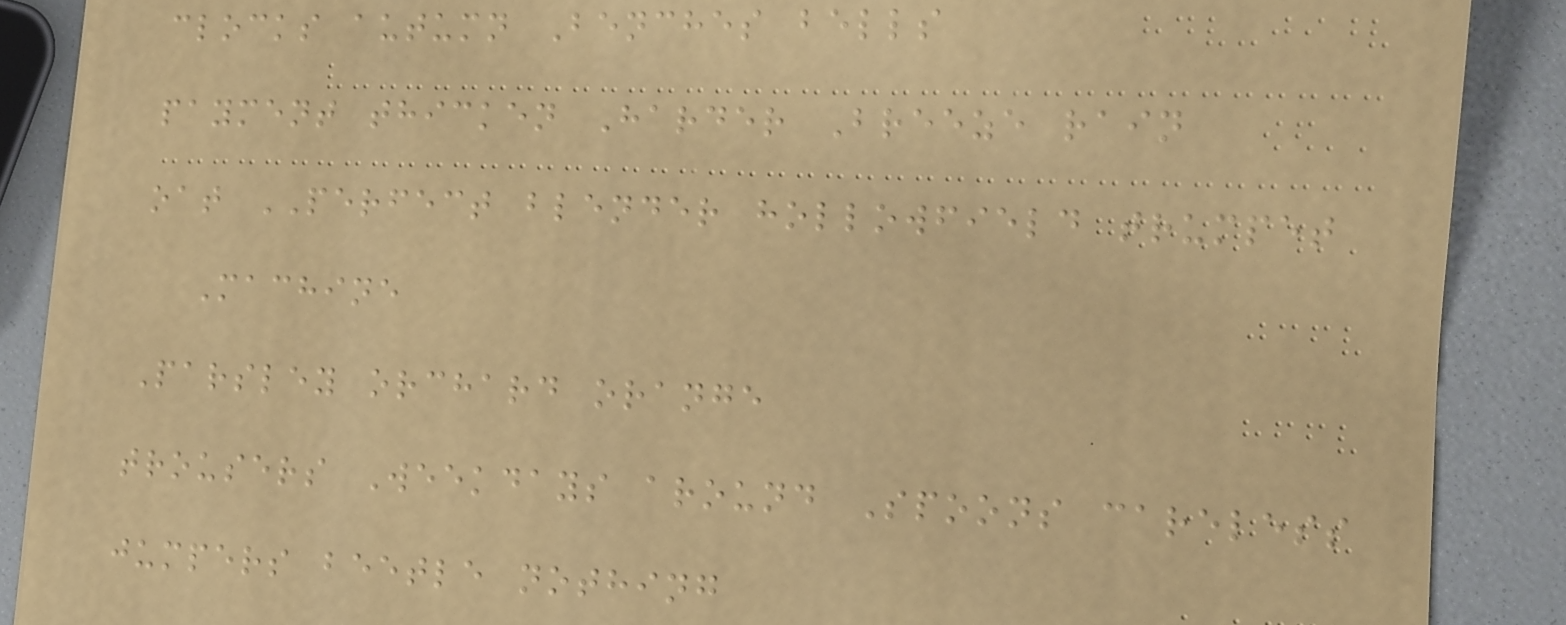clocks autumn Benches bells
payment thicken Harder Breeze rain
oat PERFECT blender hollowfield trumpet
Machine
Parsley orchard orange
trousers Weekdays around Spoons careless
jumpers beetle nothing
